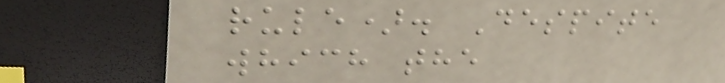rule). Despite
which the
